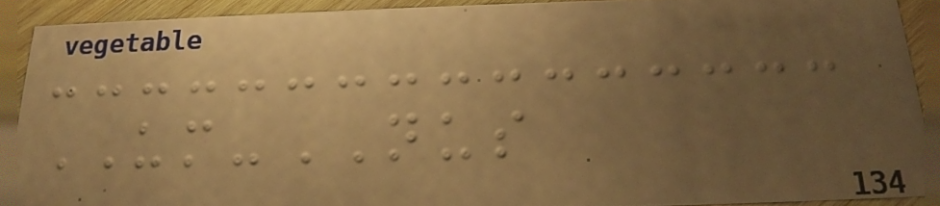UM-NUS
